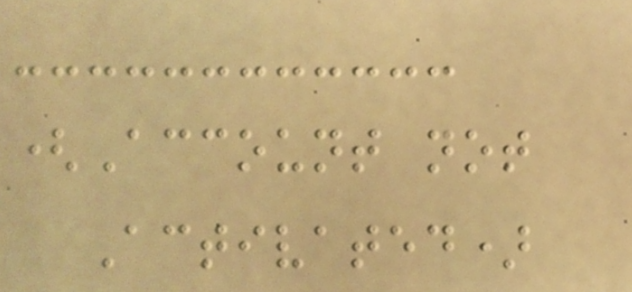(Account not
Activated)
